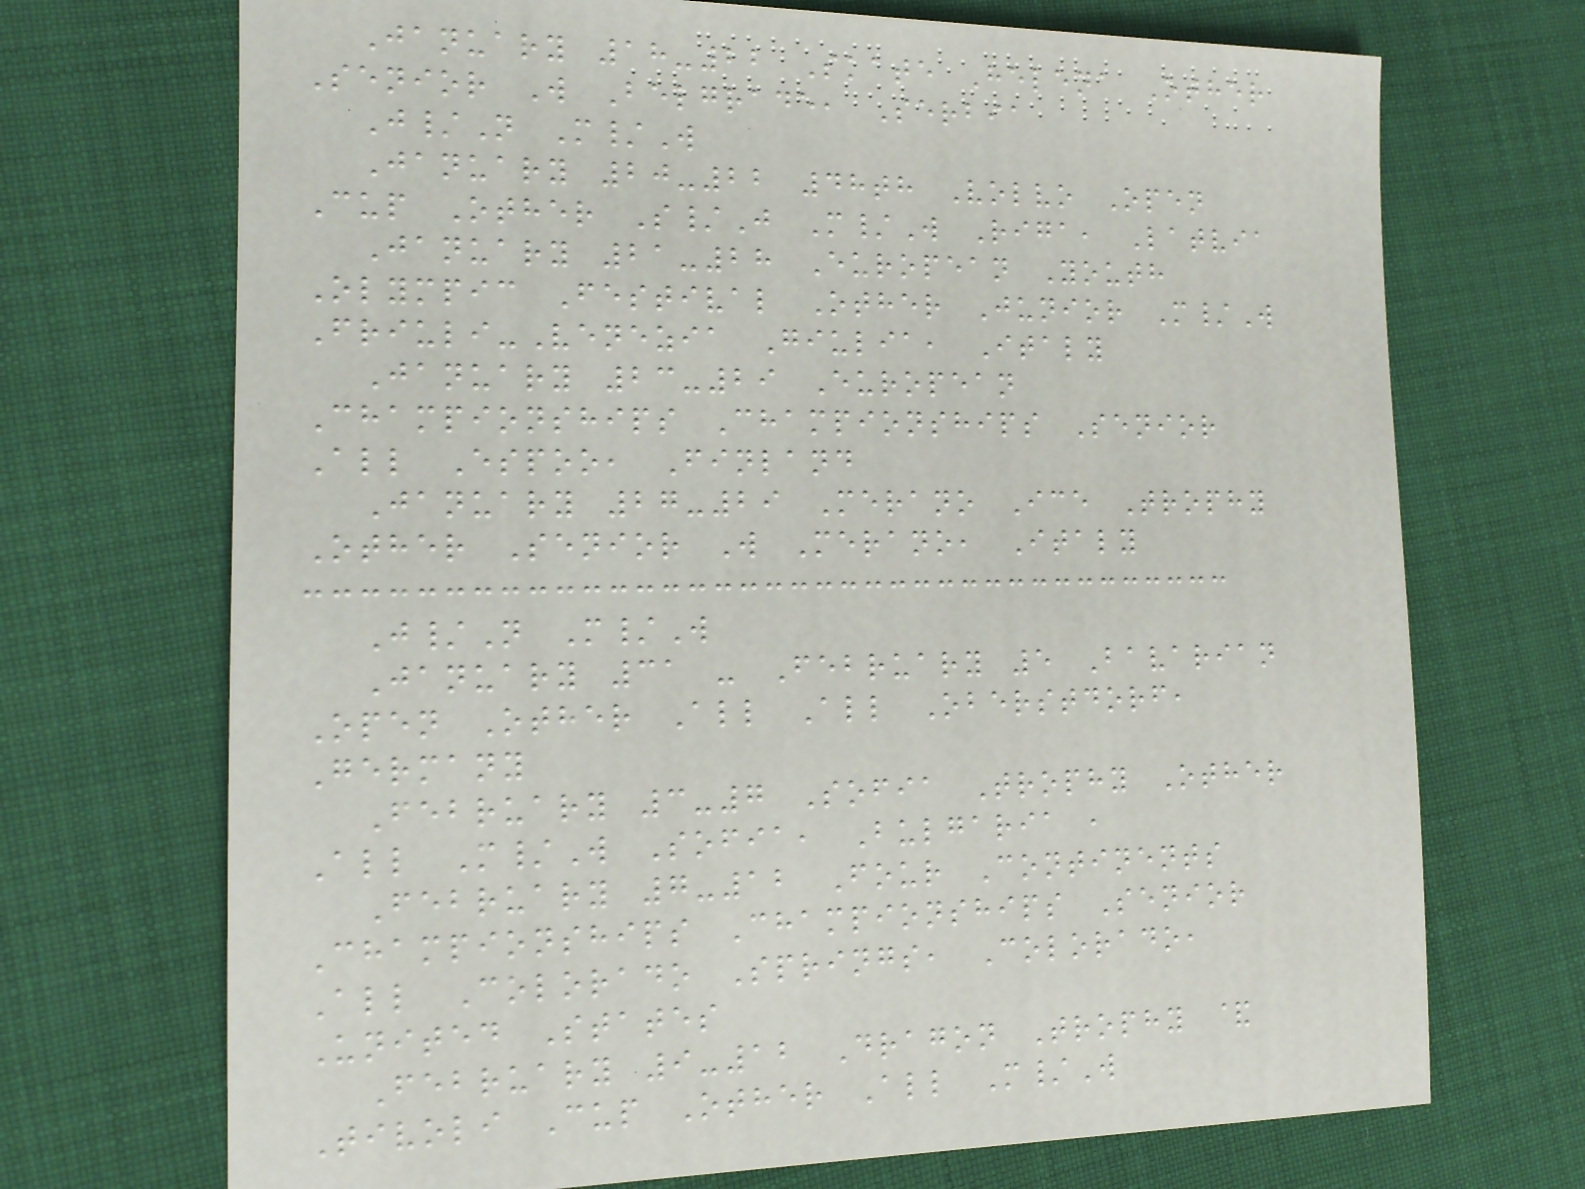January 18-22 Skate Helena Other
Senior W Belgrade, Serbia
J/N M/W
January 20-22 48th Volvo Open
Cup Other S/J M/W Riga, Latvia
January 21-28 European Youth
Olympic Festival Other Junior M/W
Friuli-Venezia Giulia, Italy
January 23-29 European
Championships Championships Senior
All Espoo, Finland
January 27-29 Merano Ice Trophy
Other Senior W Merano, Italy
J/N M/W
January 31 - February 5 Bavarian
Open Other All All Oberstdorf,
Germany
February 3-7 Sofia Trophy Other
All M/W Sofia, Bulgaria ,
February 7-12 Four Continents
Championships Championships Senior
All Colorado Springs, Colorado,
United States
February 9-12 Dragon Trophy &
Tivoli Cup Other All M/W
